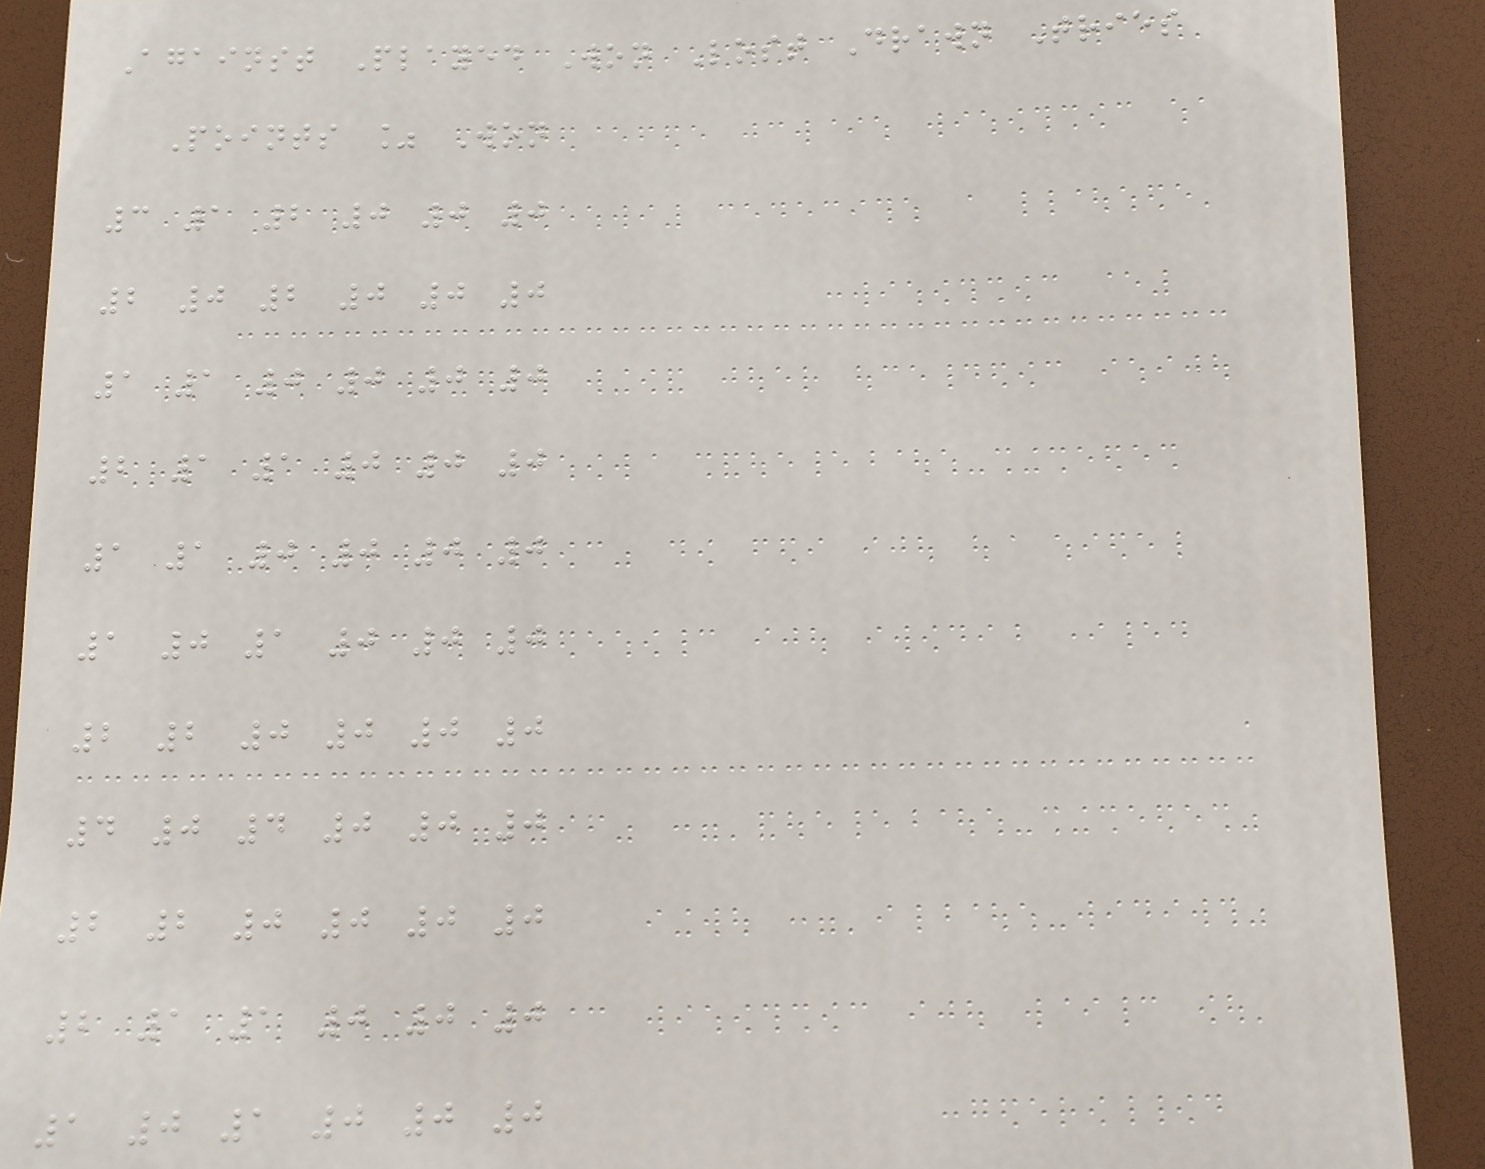Against Played Won Lost Drawn Tries
Points % Won
3 1 2 0 0 0
2 0 2 0 0 0
1 1 0 0 0 0
2 1 1 0 0 0
1 1 0 0 0 0
1 0 1 0 0 0
2 2 0 0 0 0
4 0 4 0 0 0
2 2 0 0 0 0
2 1 1 0 0 0
1 0 1 0 0 0
